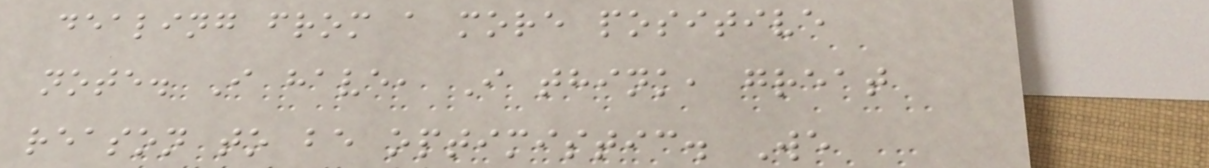dealing from a more positive
note. I have, I think, great
reason to be optimistic. We
